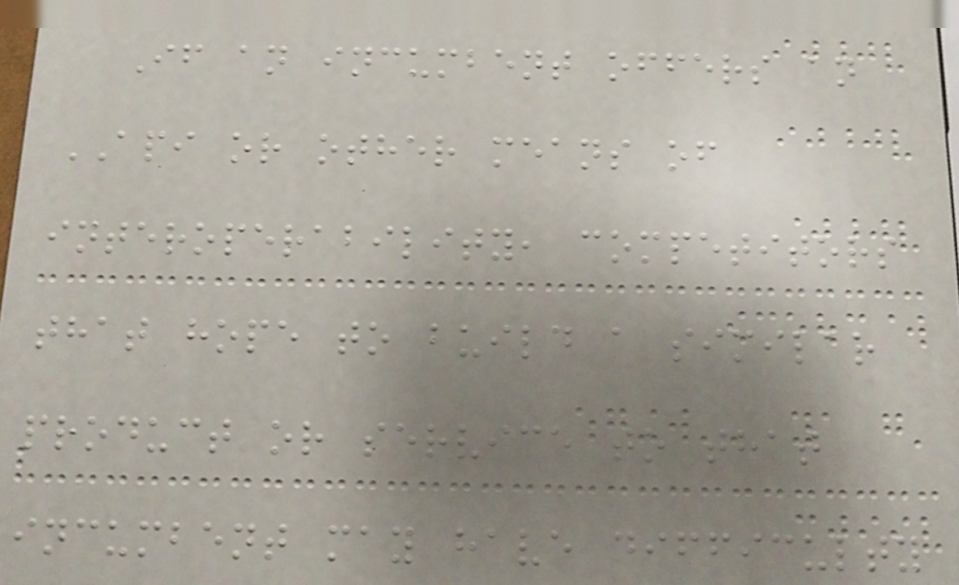If an incumbent offers an
API or other means of
interoperability, competitors
that hope to build a similar
product or service to that
incumbent may have difficulty
